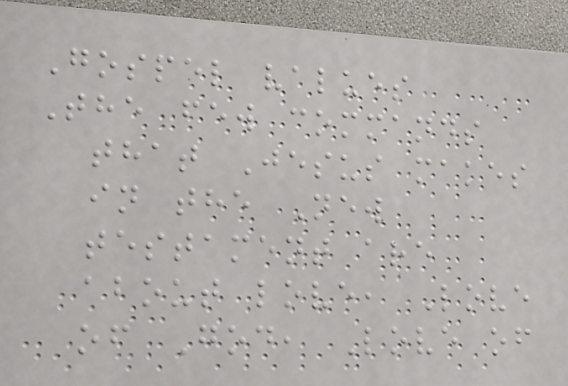Gospel values
The few commands
that Jesus makes
in the New
testament are
about love, Love
of God, Love of
